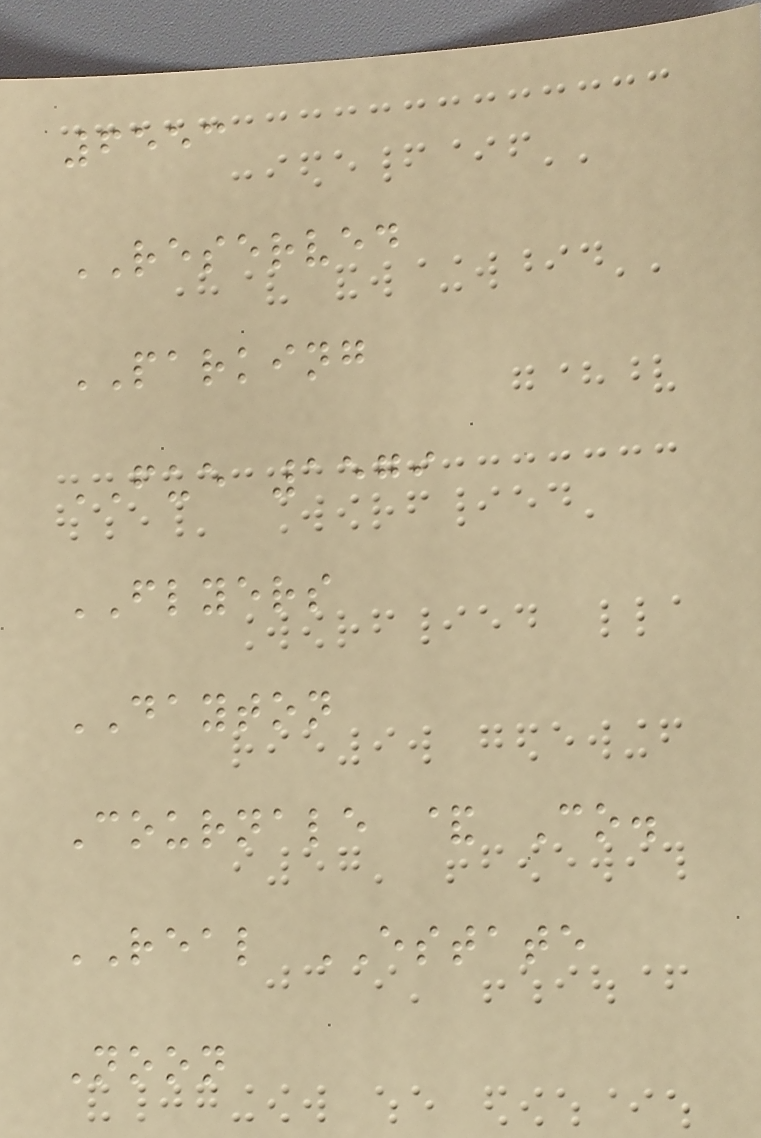6553
RESERVED
PARKING
FUE 1579
FLYERS
DAYTON
Cournale & Co.
REAL ESTATE
Noon
